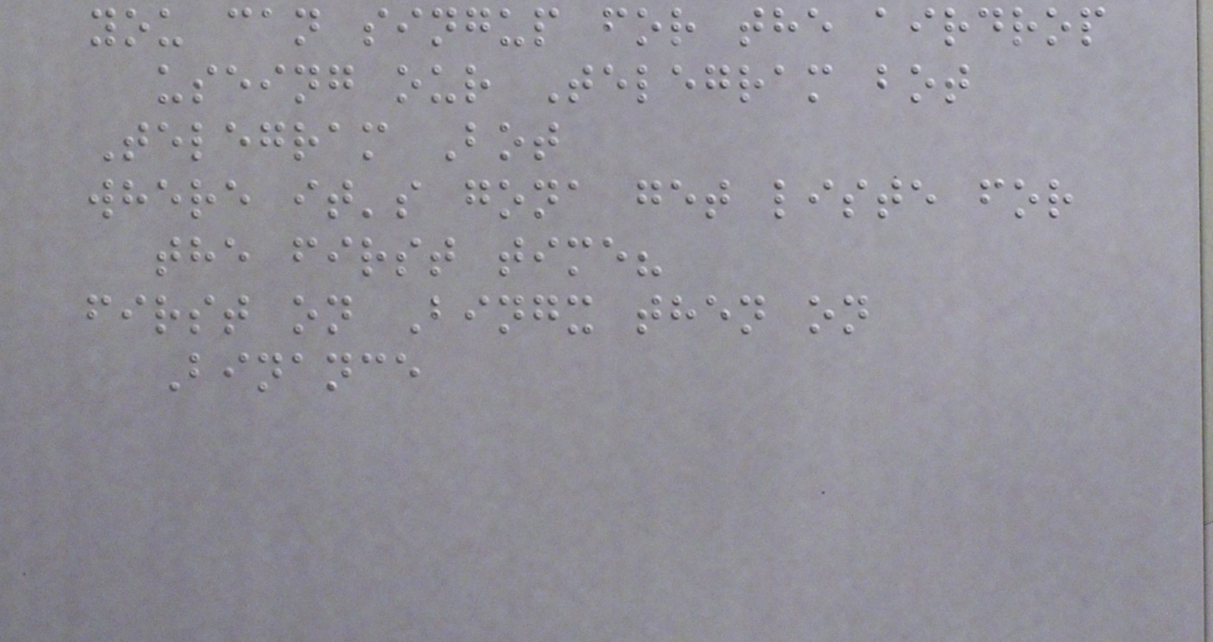you can singup for the airdrop
useing our Telegram bot
Telegram Bot
where it's gona get liste for
the first time?
first on Bingx then on
Binance
